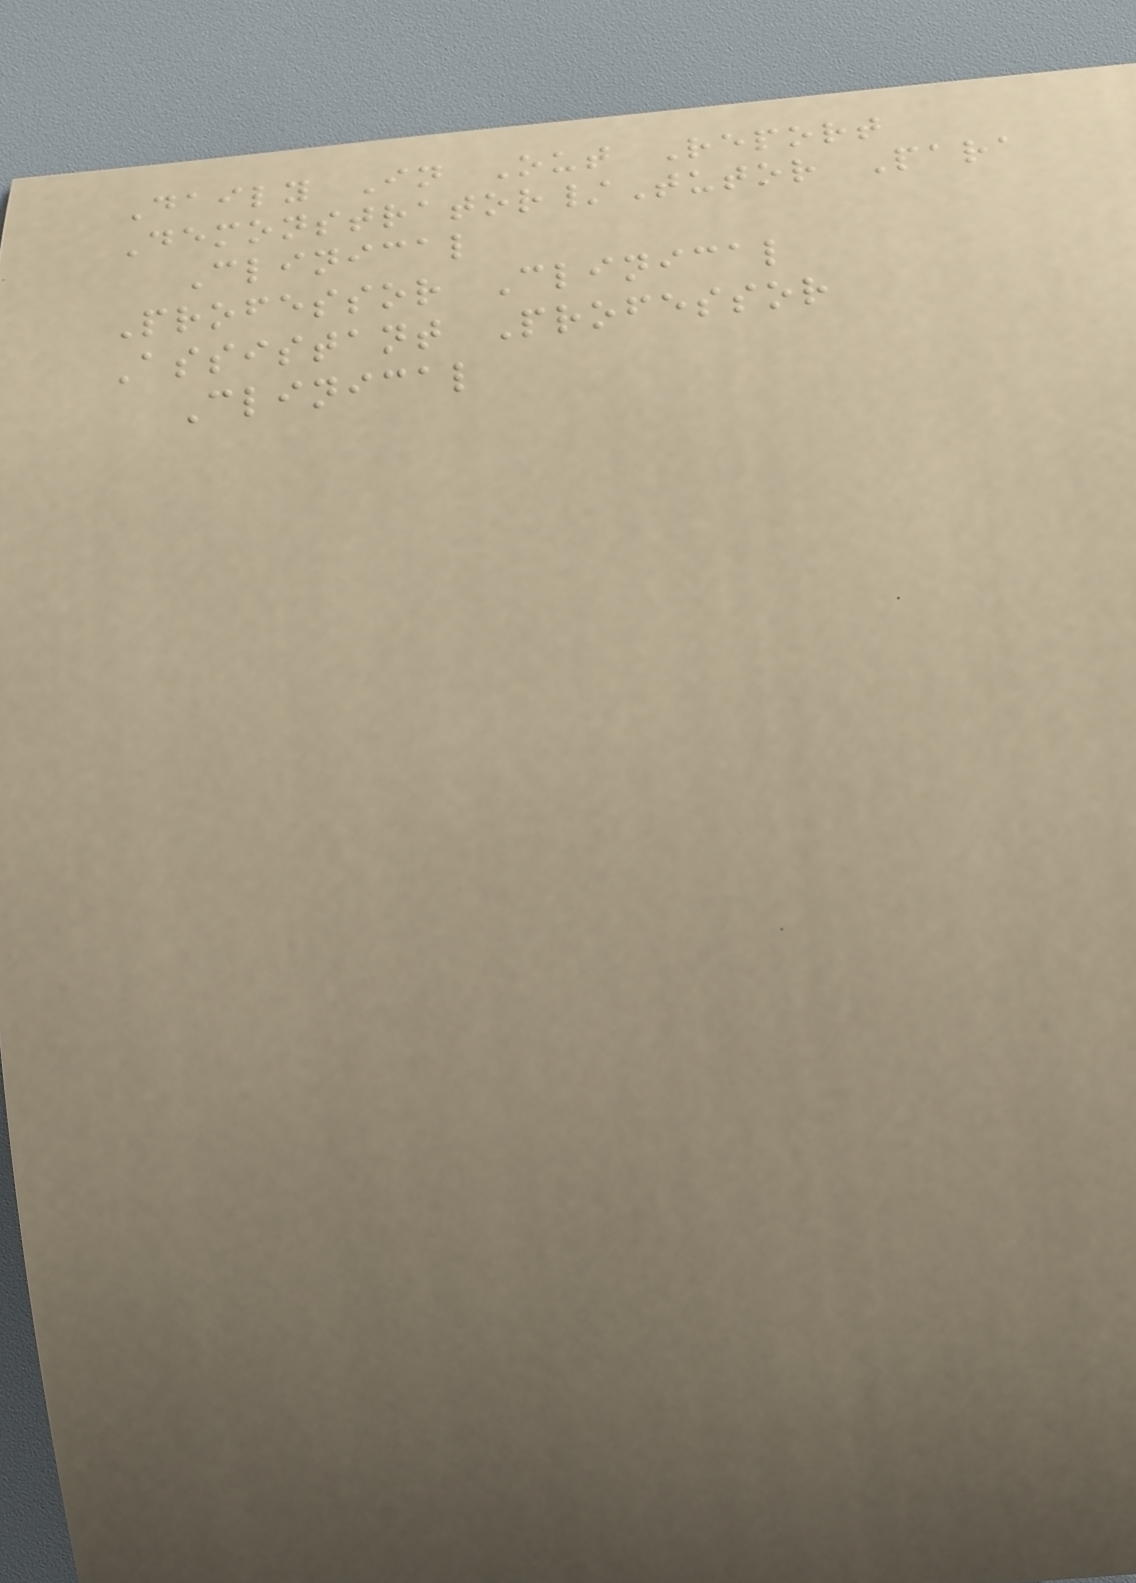Daily In Out Report
Demonstrator/Tutor Para
Clinical
Professor Clinical
Assistant Professor
Clinical
